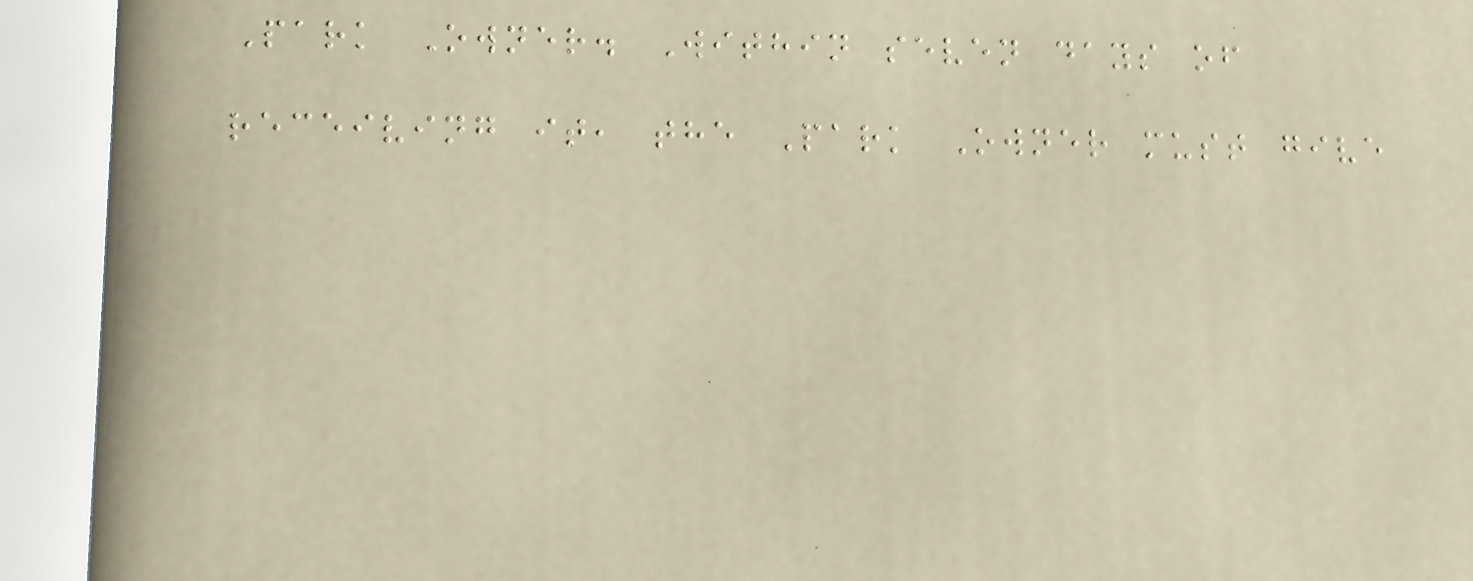Park Owner. Within seven days of
receiving it, the Park Owner must give
